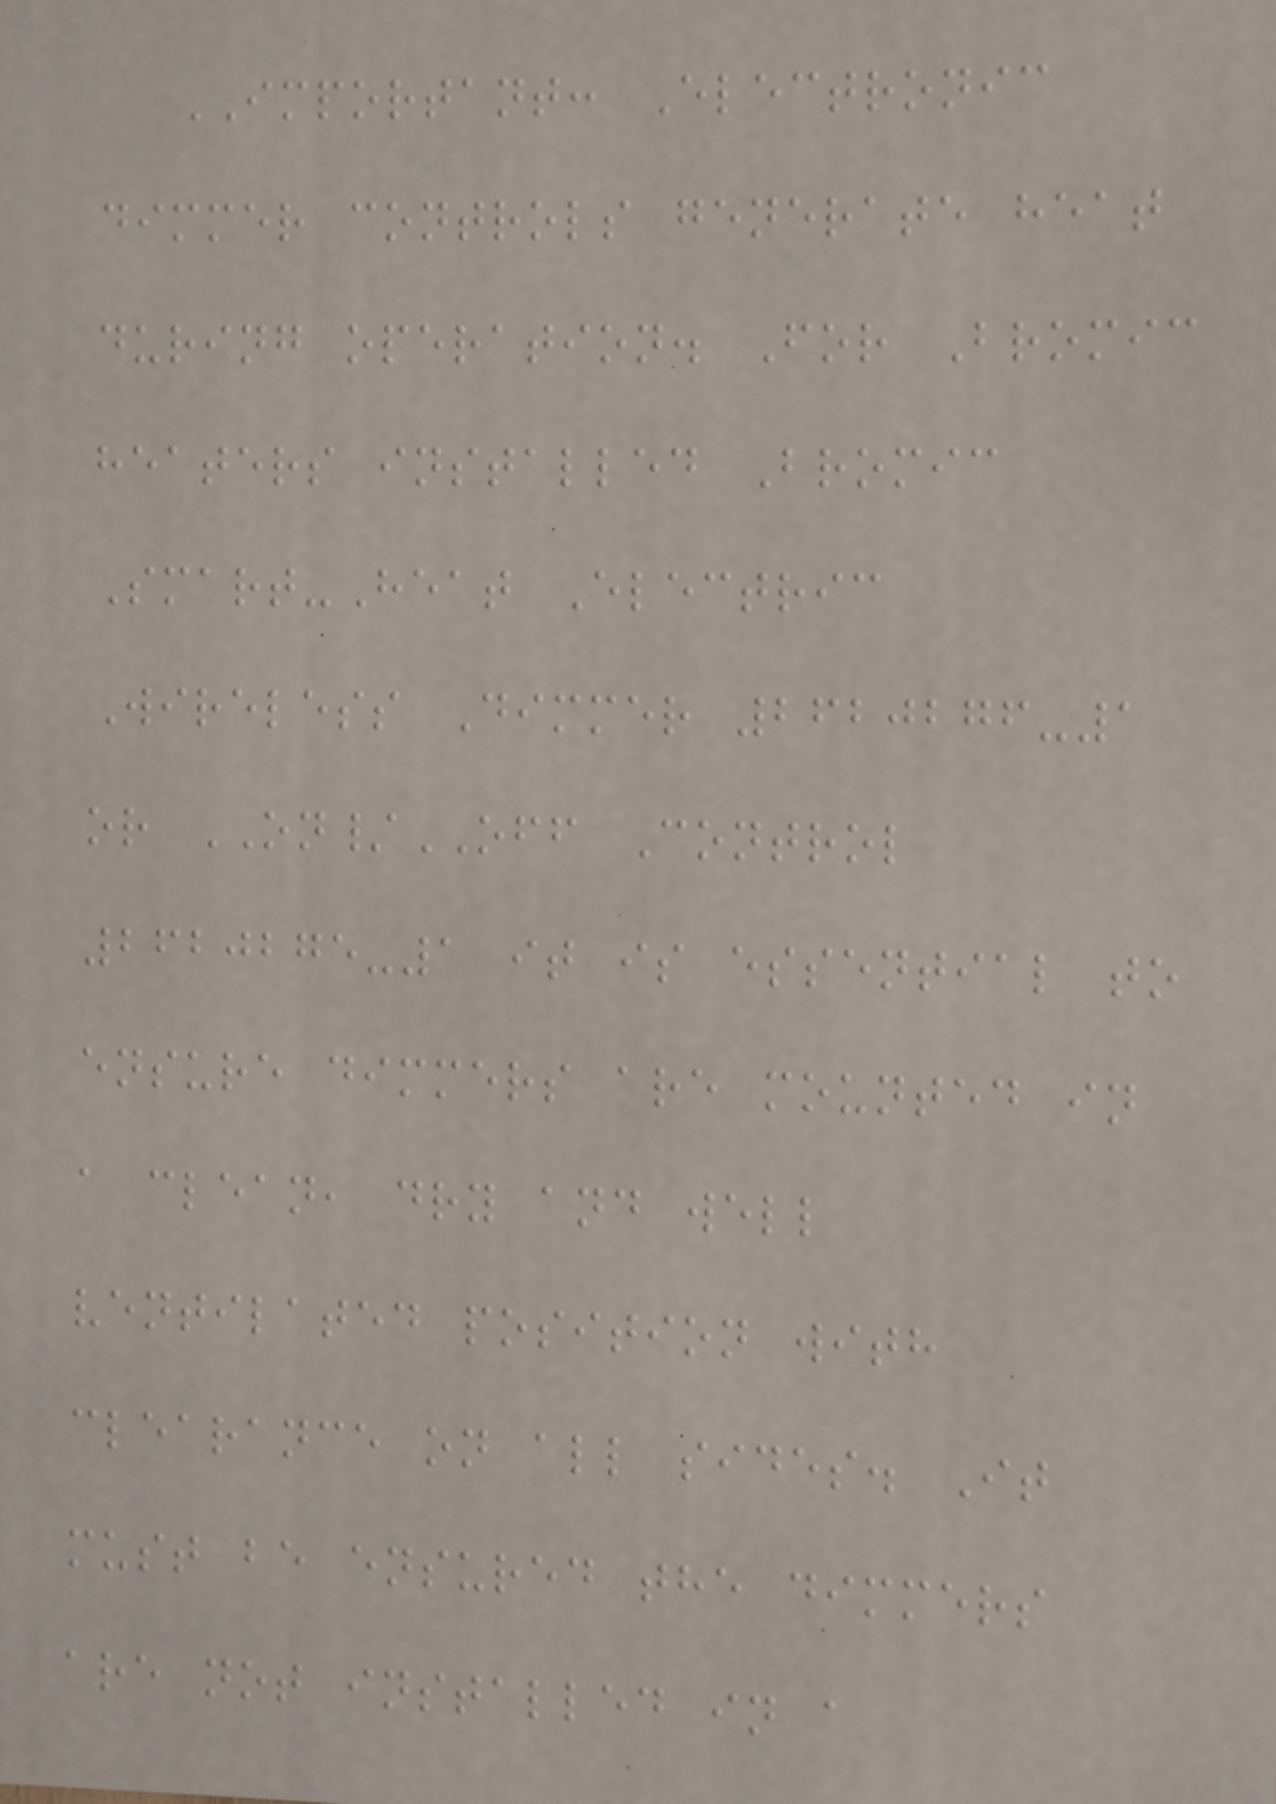IMPORTANT: Electronic
dimmer controls generate heat
during operation. For Bromic
heaters installed Bromic
Smart-Heat Electric
Wireless Dimmer 2620276-1
or ON/OFF Control
2620275-1 it is essential to
ensure dimmers are mounted in
a clean, dry and well
ventilated position with
clearance on all sides. It
must be ensured the dimmers
are not installed in a
